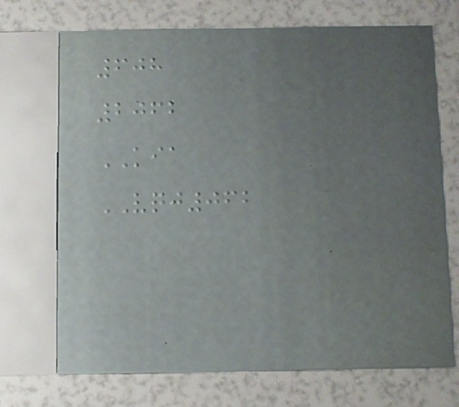608
2062
KIA
VQJ062
